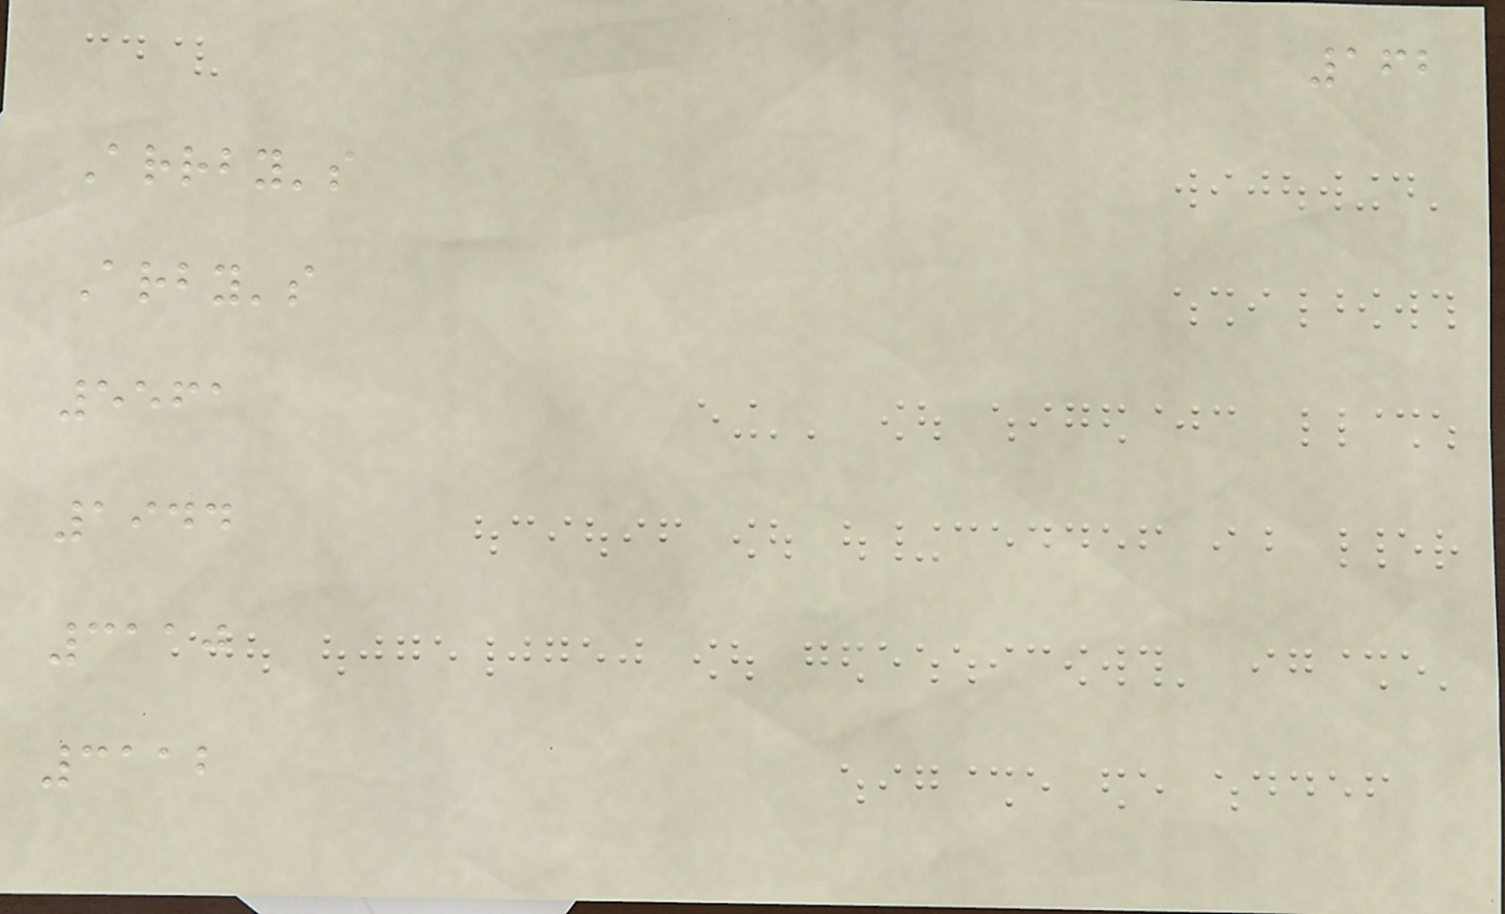162
Arrby's
Arby's
5561
1944
3110
3112
